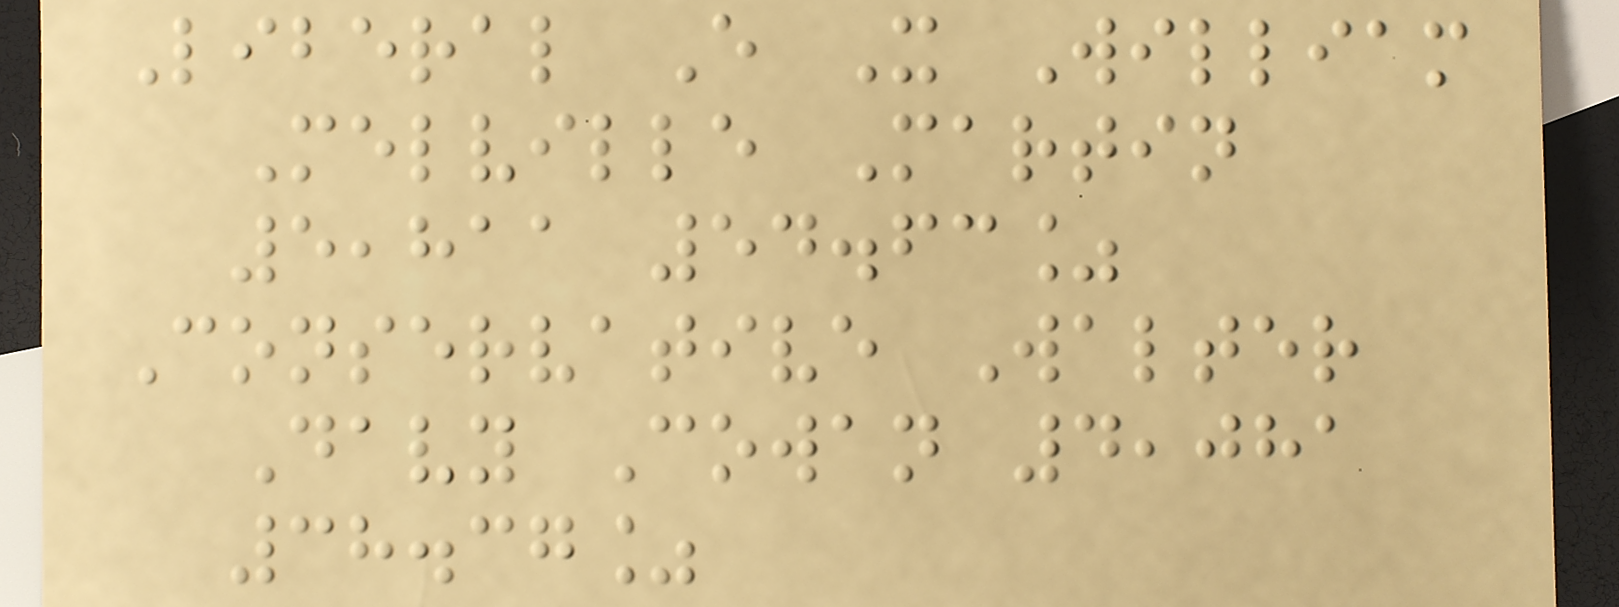Liberal E X William
Melville Martin
5,811 54.63%
Conservative Walter
Davy Cowan 4,081
38.37%
